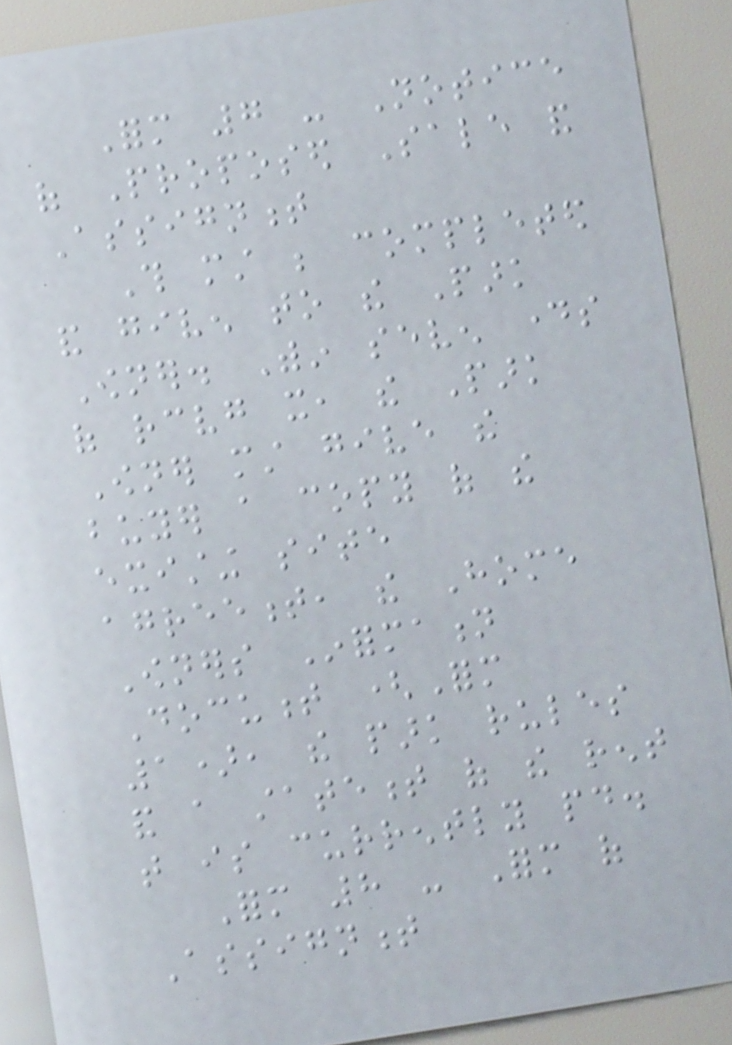Form 7 - Notice
of Proposed Sale and
Assignment
This must be completed
and given to the Park
Owner. Within seven days
of receiving it, the Park
Owner must give the
buyer a copy of the
existing site
agreement, the Home
Owners Information
Document (Form
1), the park rules
and a statement of the rent
that is currently paid.
Form 8 - Form of
Assignment
